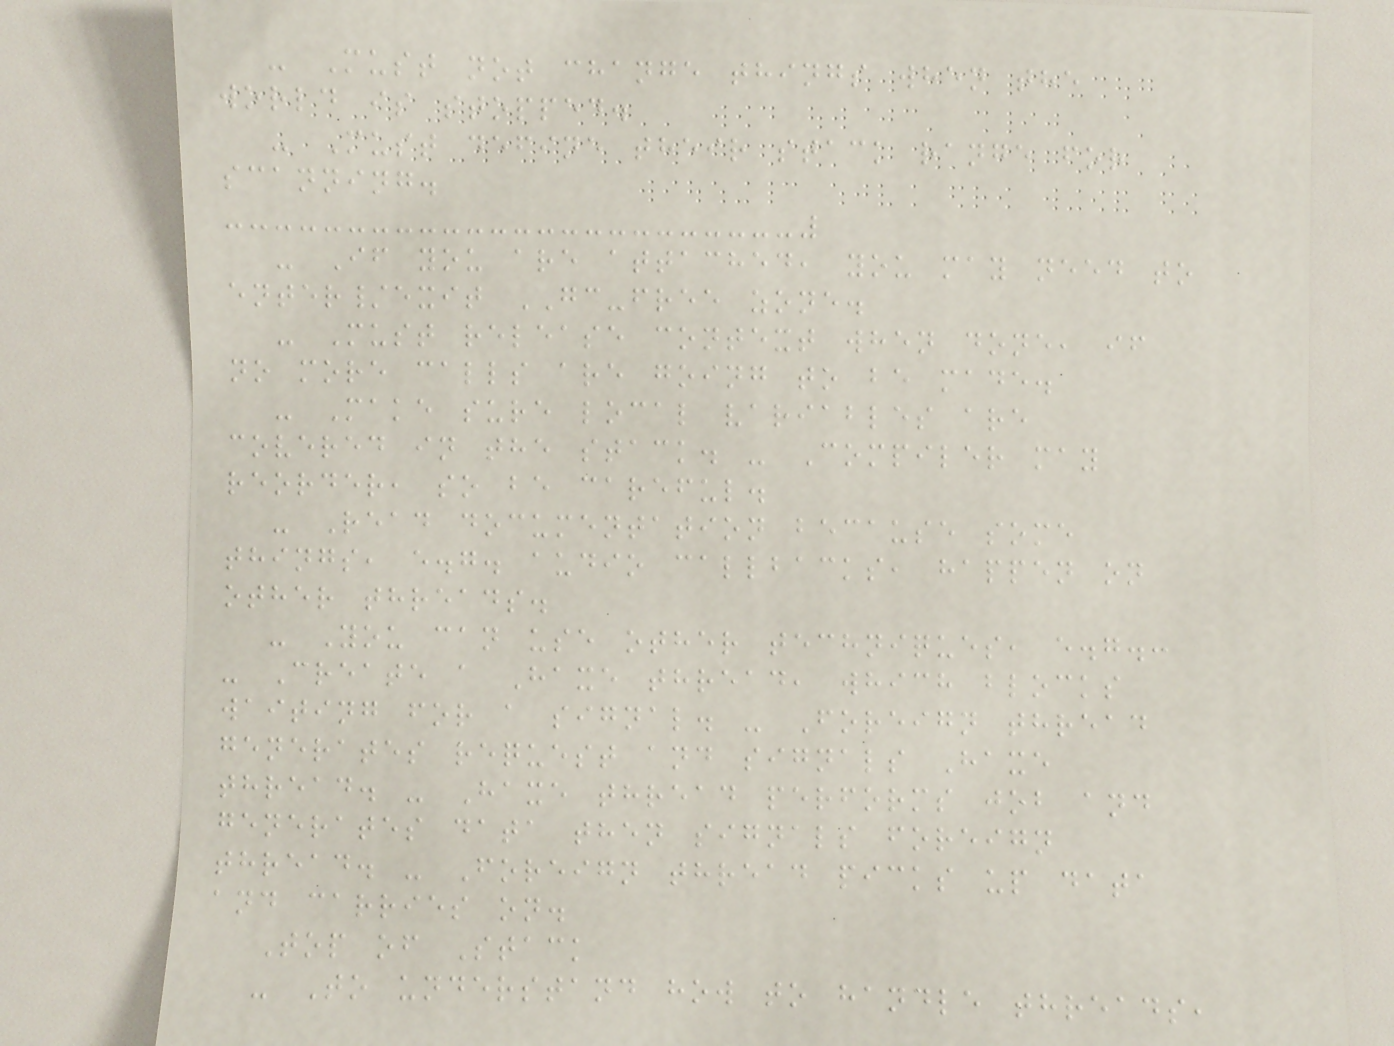- Must not change things when the
world is stopped.
- Must define their stack range for
scanning.
- If you are attached, you may need to
enter/exit GC-free zone.
- Must release context when done, if
no more calls are going to be made.
- Make sure local variables are
covered in the stack. - Compiler may
reorder, so be careful.
- Read documentation because some
things, e.g. audio callbacks, happen on
other threads.
- You can use other techniques, e.g.:
- Create a Haxe thread, which blocks
waiting for a signal. - Foreign thread
generates request and signals Haxe
thread. - Haxe thread performs job and
generates data then signals foreign
thread. - Foreign thread picks up data
and carries on.
Top of Stack
- To understand how to handle threads,
